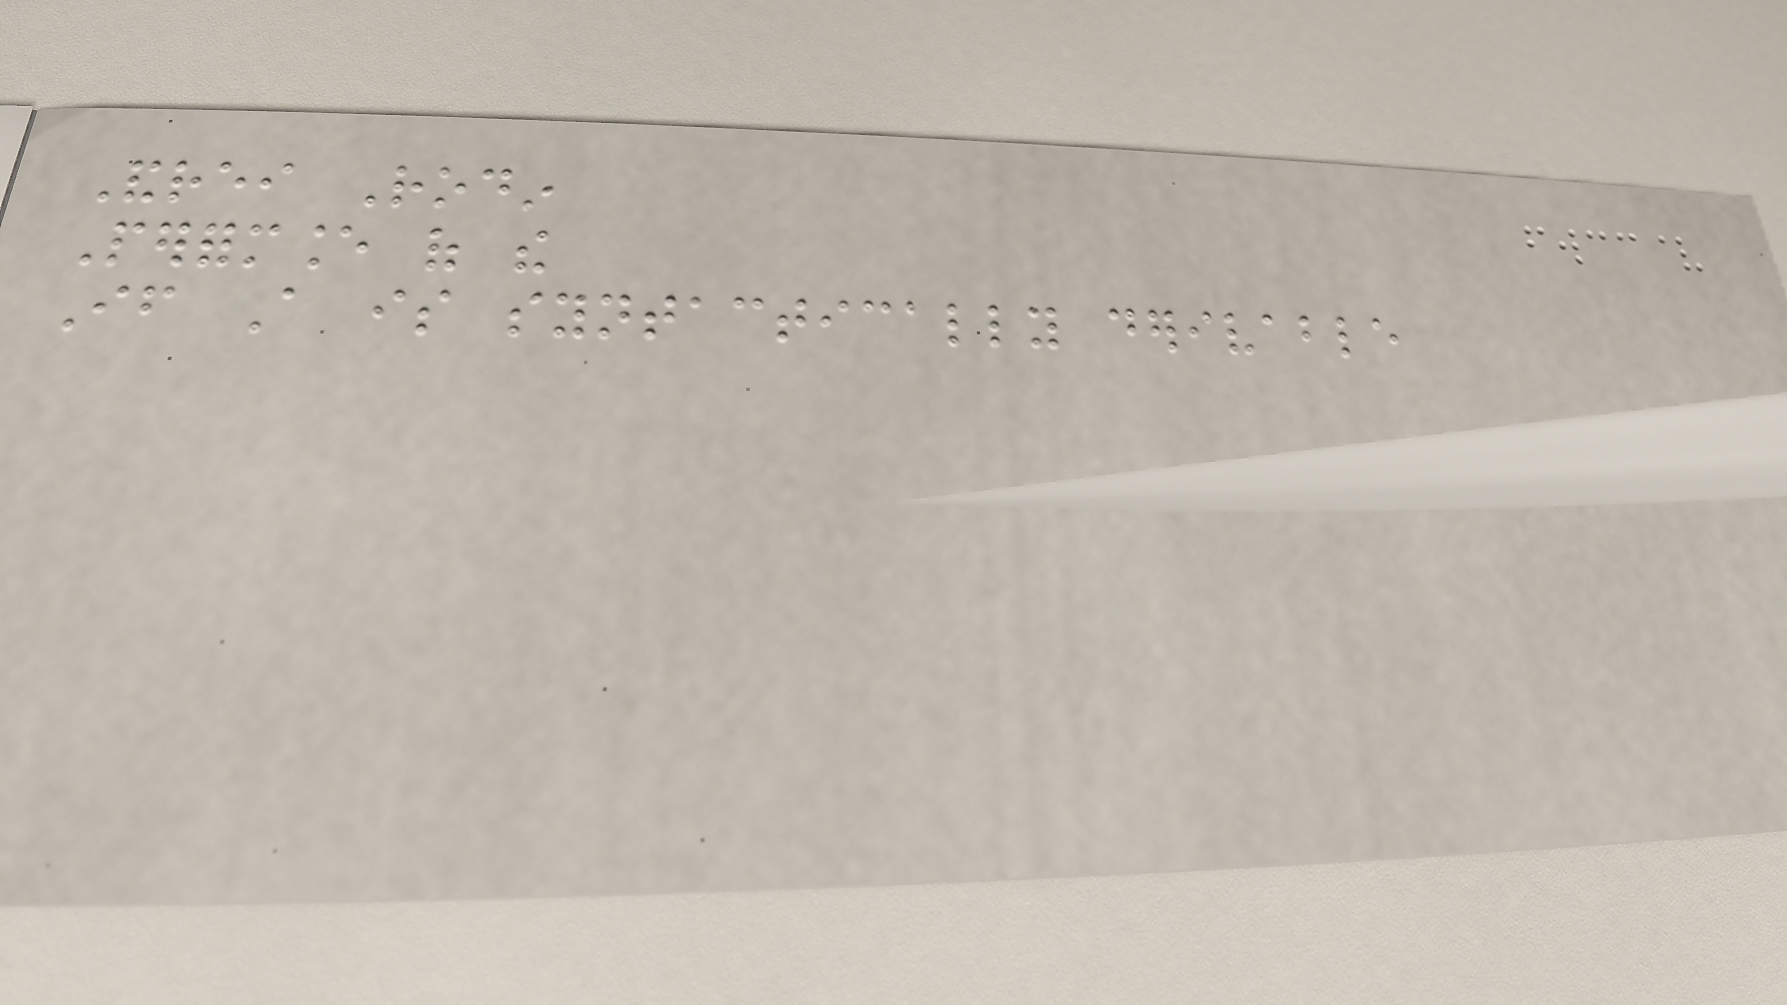Andrei Rodin
Performance of the
If A is syntactically derivable
